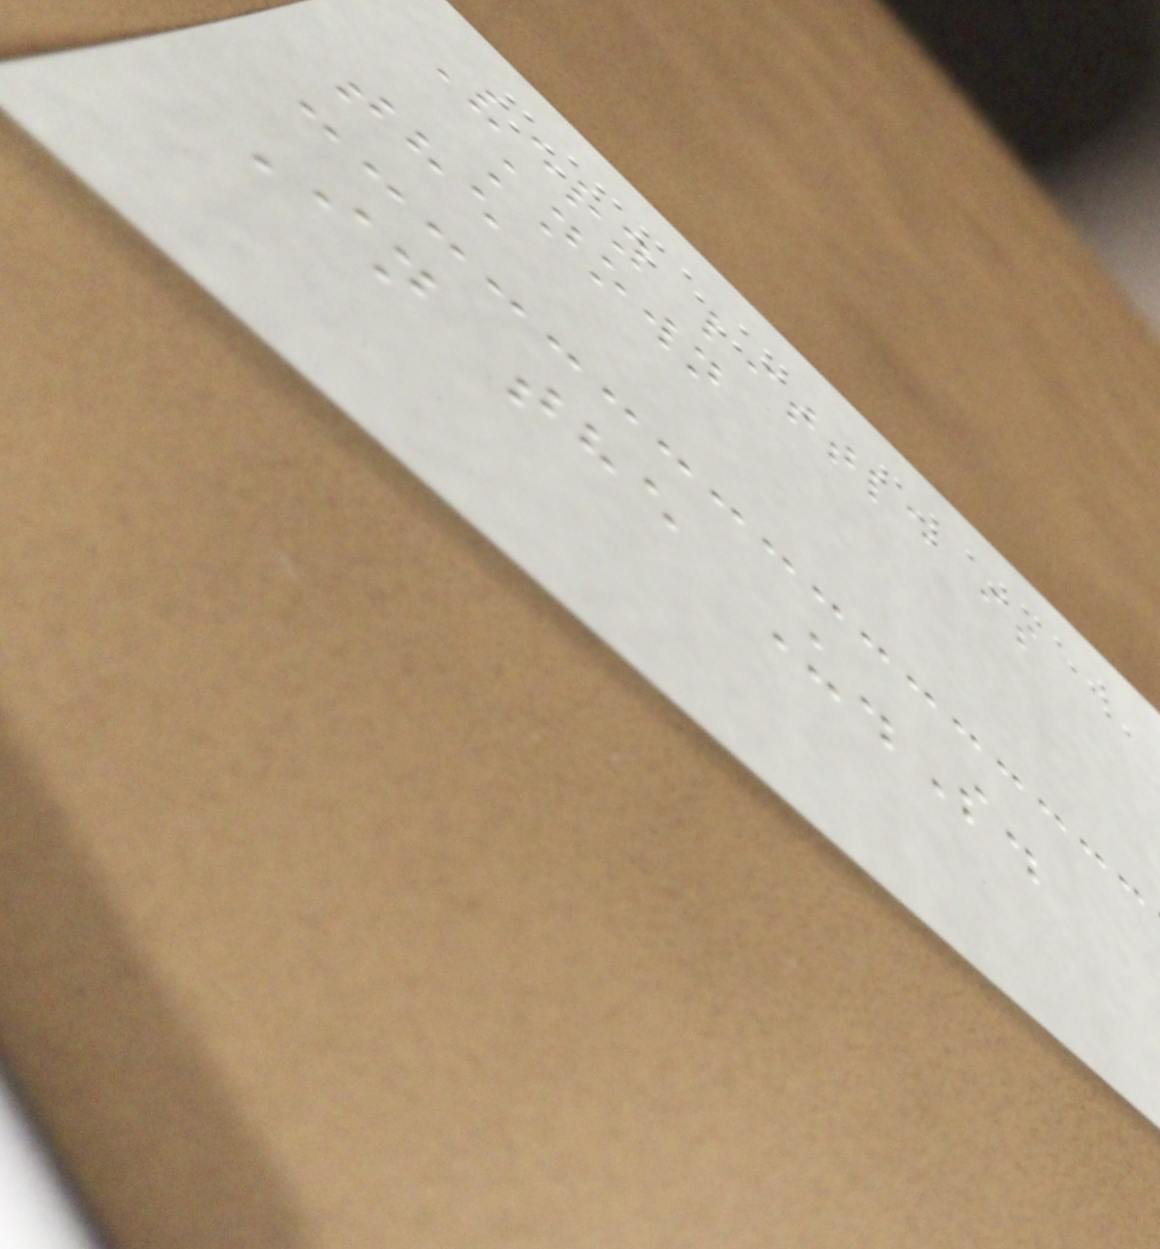Very little is
known
the
In the U.S.
